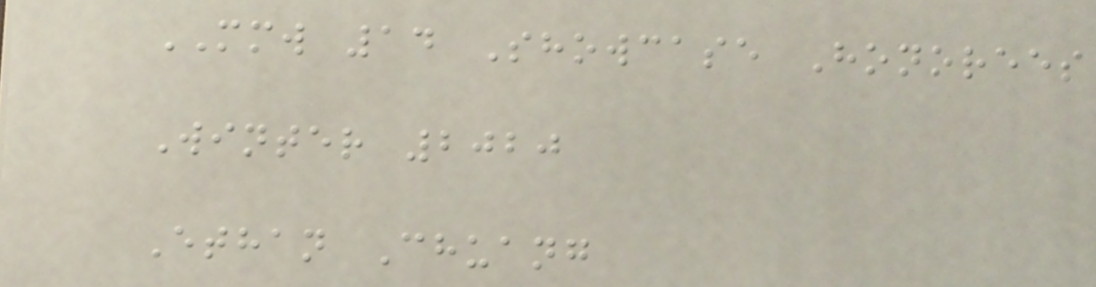MMW 14 Showcase Honorees
Winter 2020
Ethan Chuang
